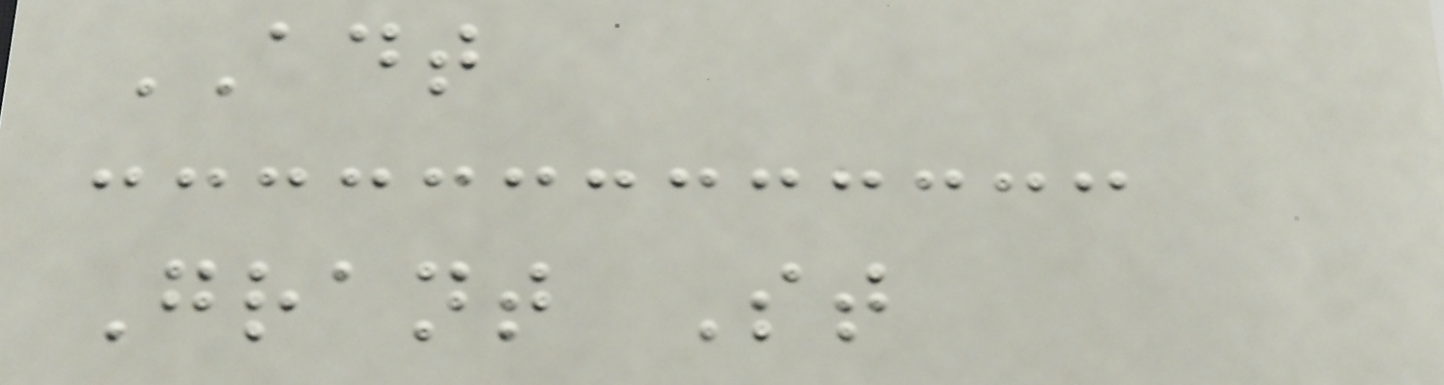ADT
Grant St
